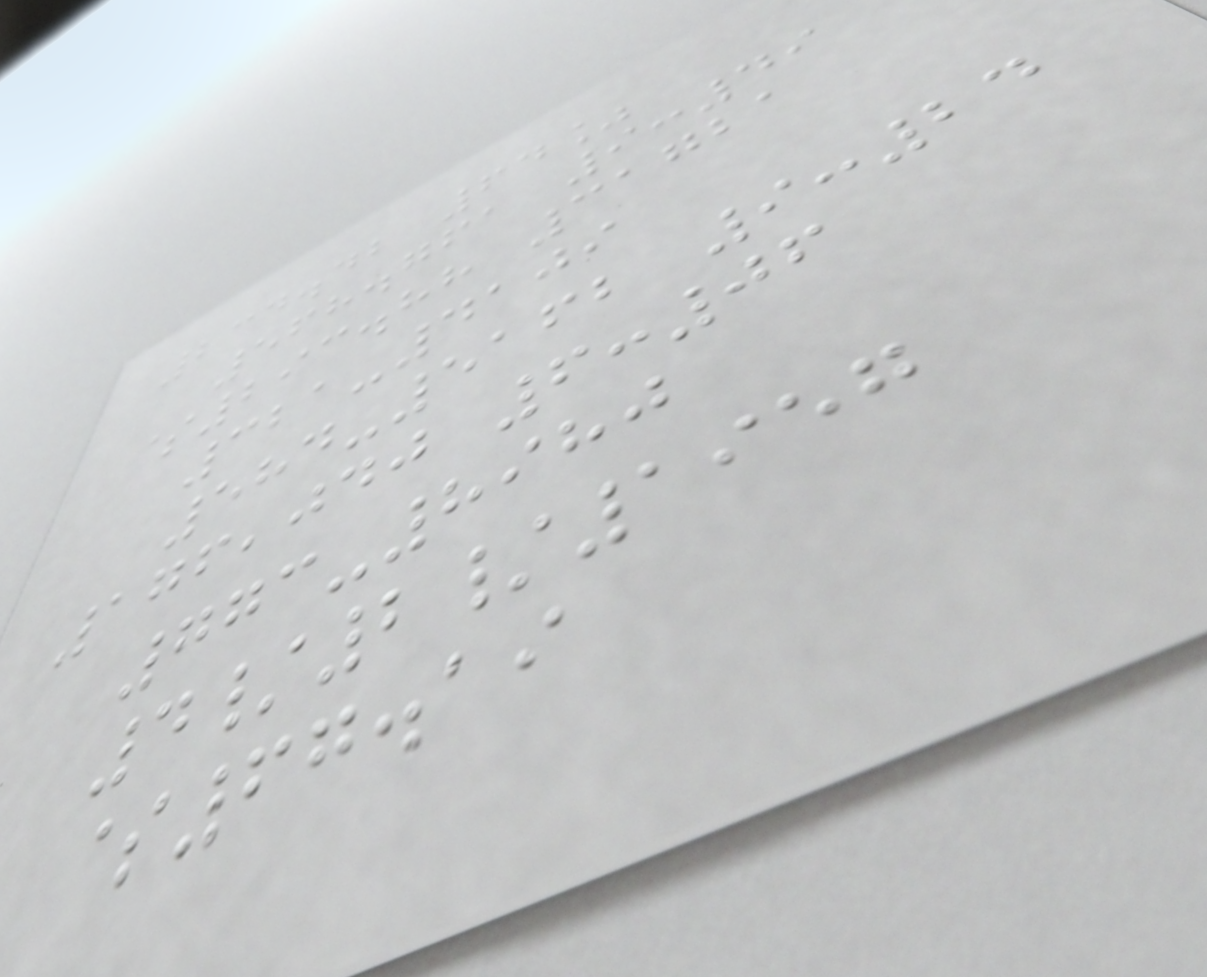234.42 64%
568.761 9:49
$293.88 31721
321-4109
584-5162 9:24
176,040 6:06
773-8980
4/2/1957
$67.19
